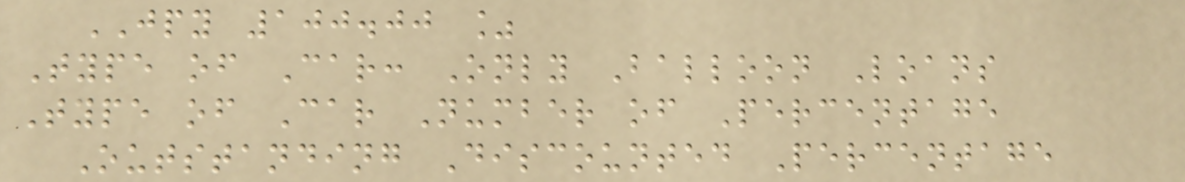JPY 100.00 %
Type of Car: Only Balloon Loans
Type of Car Number of Percentage
Outstanding Discounted Percentage
